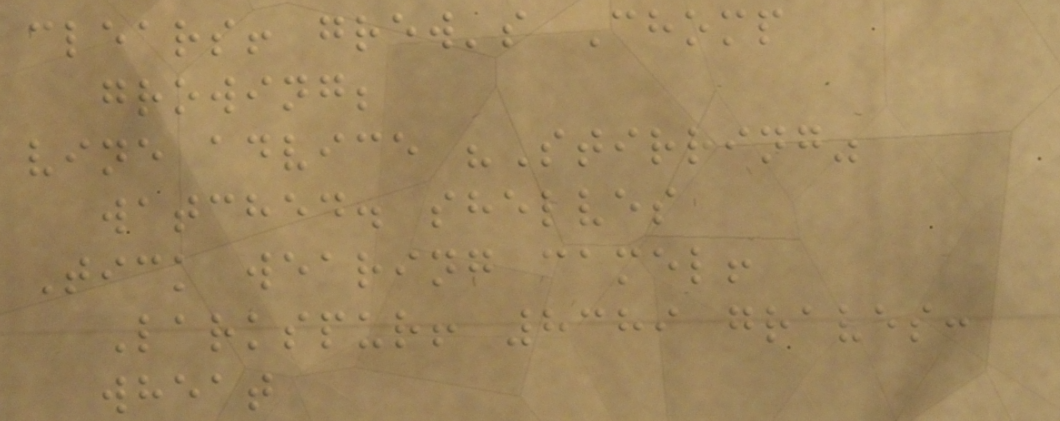clears! grew's Chomp
growing;
vine advice "Stirring"
watched. shelves
Tick wearing camel!
Larkspur! 8389 graves:
wheat
